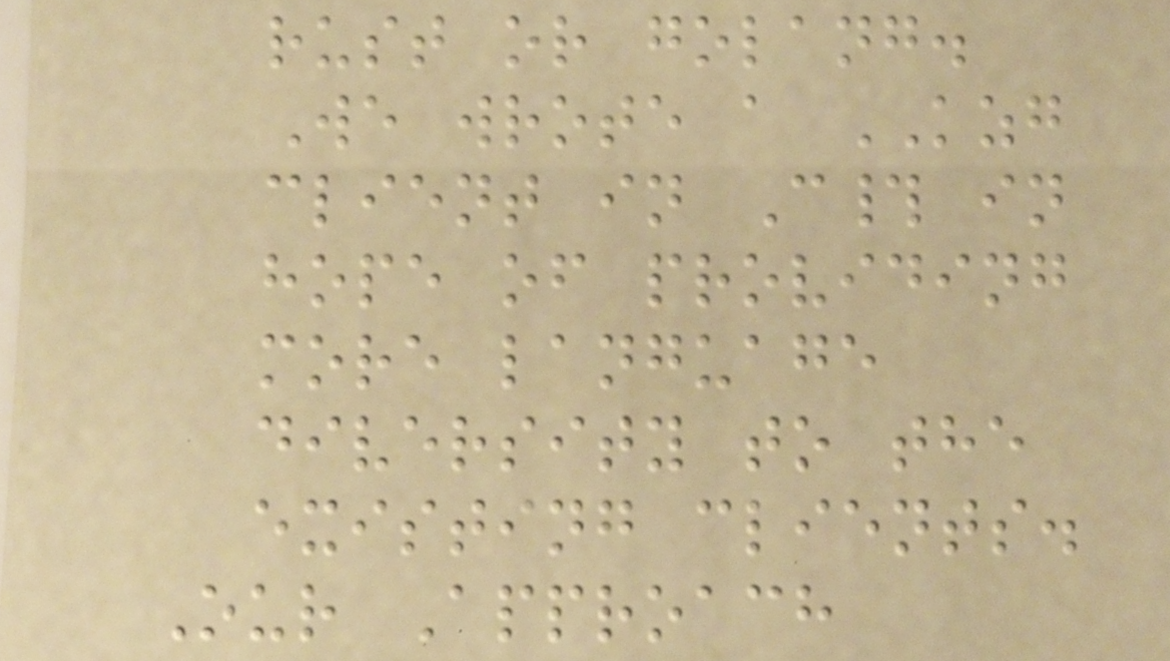rust or golang.
We wrote a KZG
client in C# in
hope of providing
more language
diversity to the
existing clients.
Our Approach
